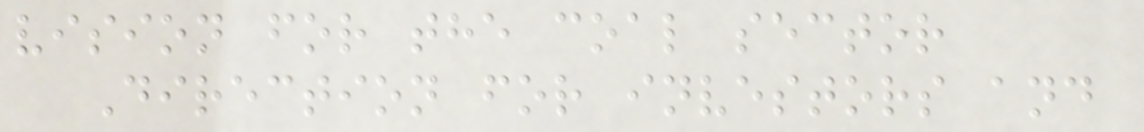vision for the coal sector
Direction for investors and
